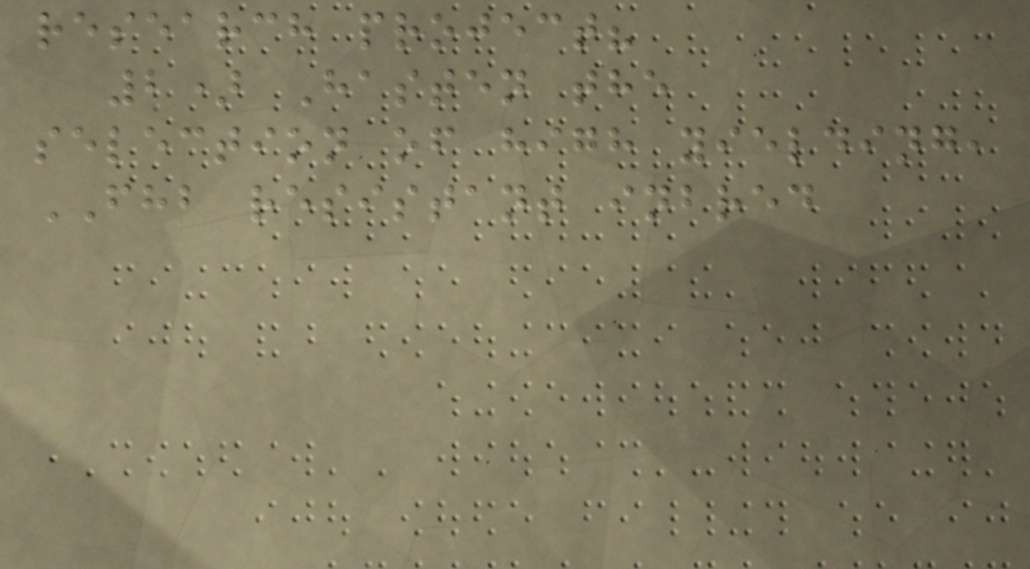research project?
2) Hasten the
selection of high yielding,
FHB resistant inbred
